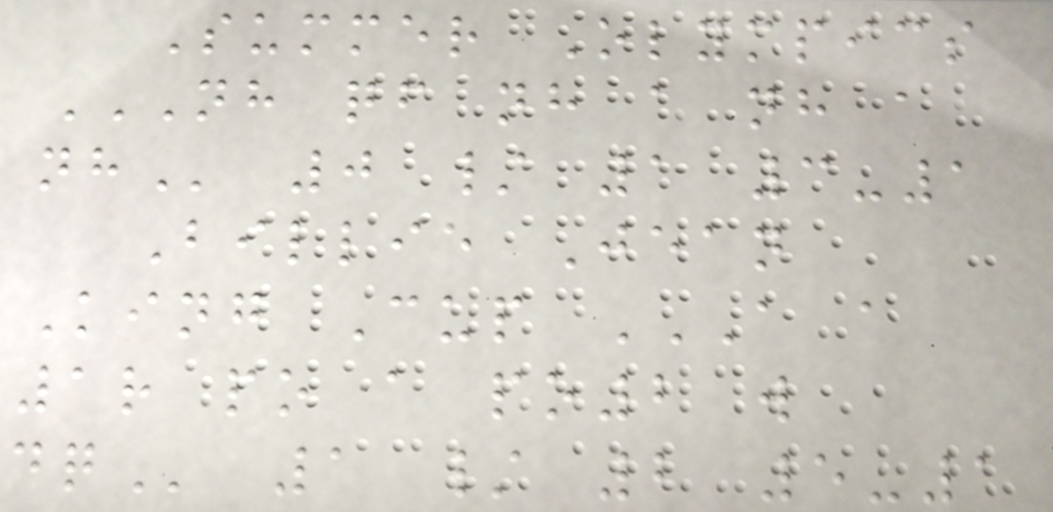Summer Olympics
NH QF NH A NH A
NH 0 / 1 3-1
Billie Jean
King Cup A A
1R PO A PO2 W
DQ 1 / 2 5-1
